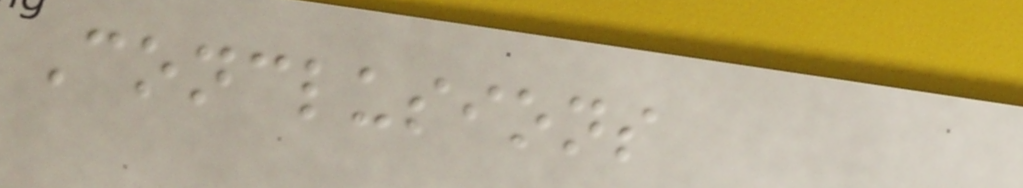Conclusions
